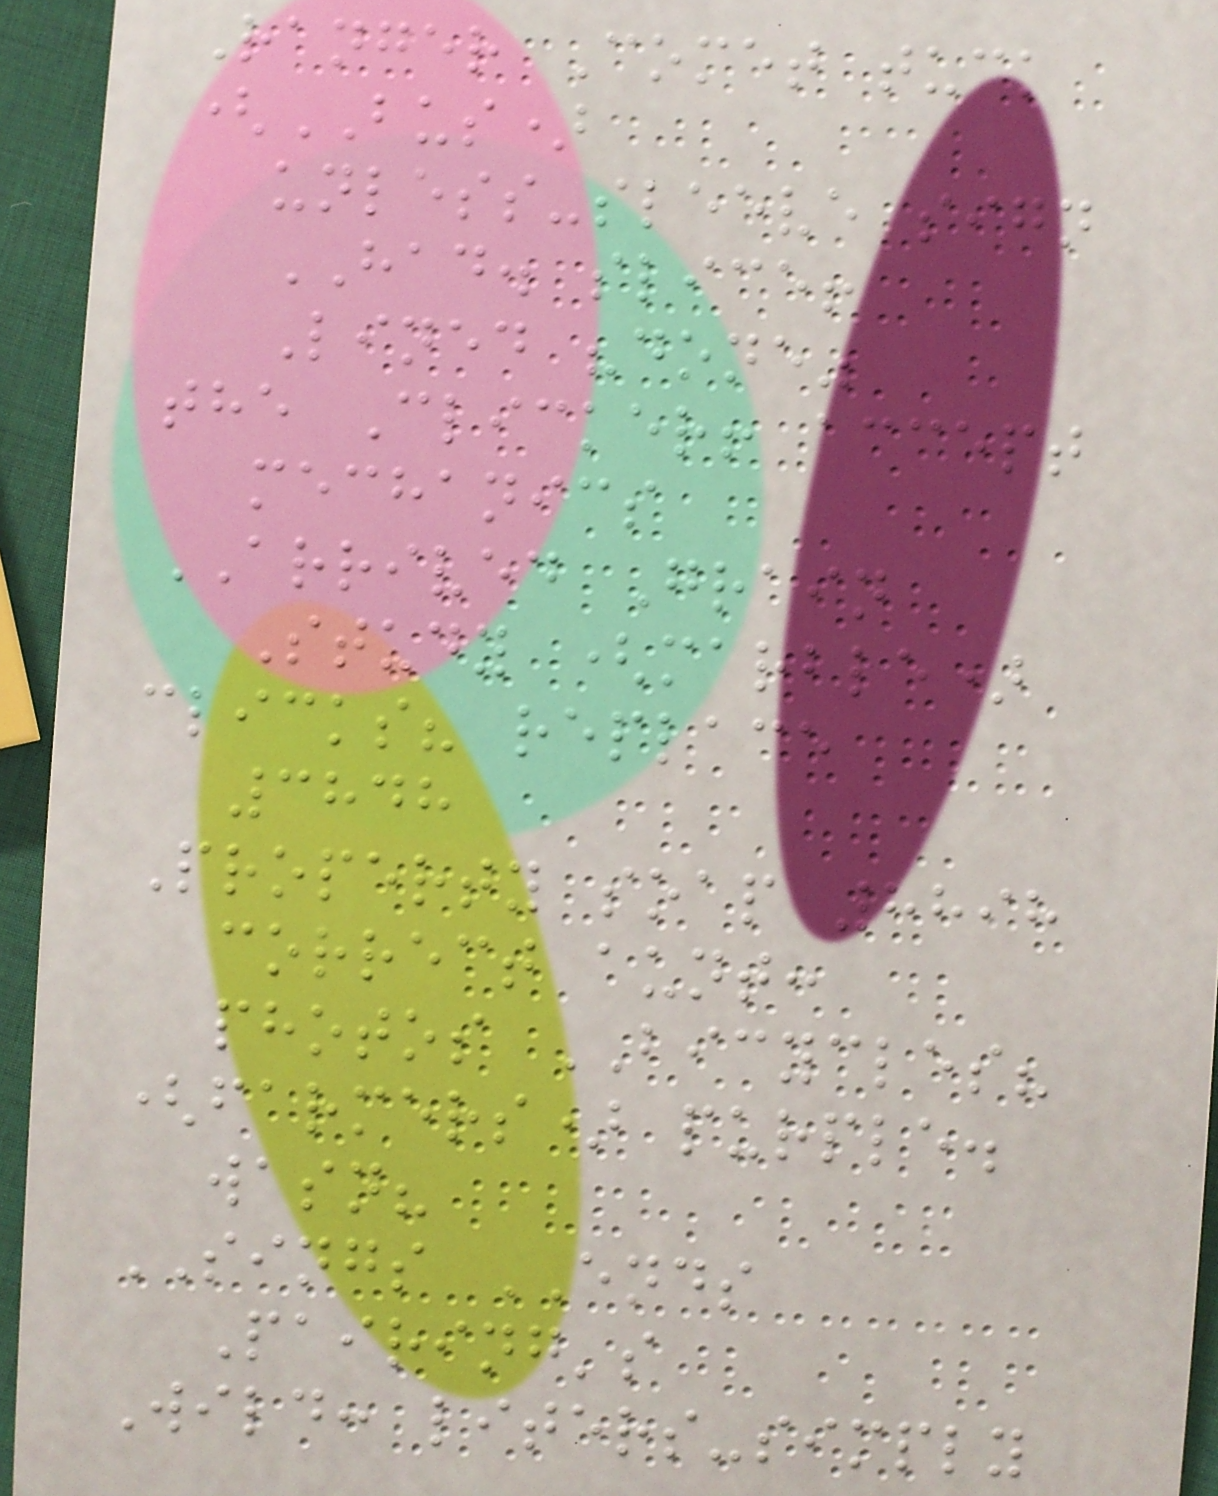Ranger Comet tuck
(BUS)
unless-sleeve sign
HAD. slice!
Lined "done"
the Clicker! accept
mechanics
ARRIVED Grain
Study (marble)
clicks? replace
3848
Property soap 8898
correct aunt:
photos BICYCLES?
(farmers) purple.
wasn?
SINGS ENDS
Pairing's
Wild: liters-simply
